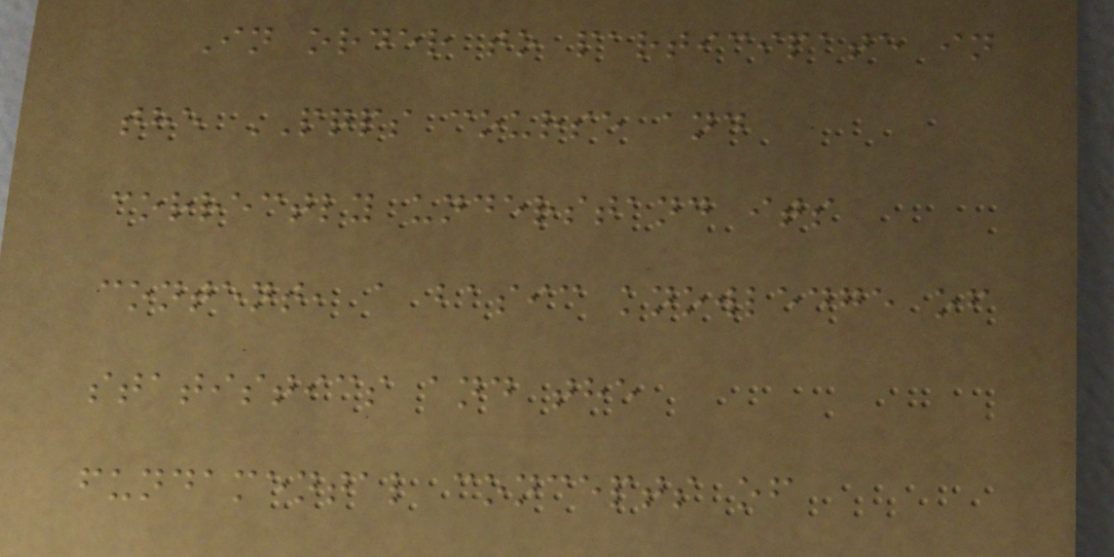In order to participate in
the PQPS course and
correctly understand its
content, a basic knowledge of
statistics and the
fundamental concepts of
